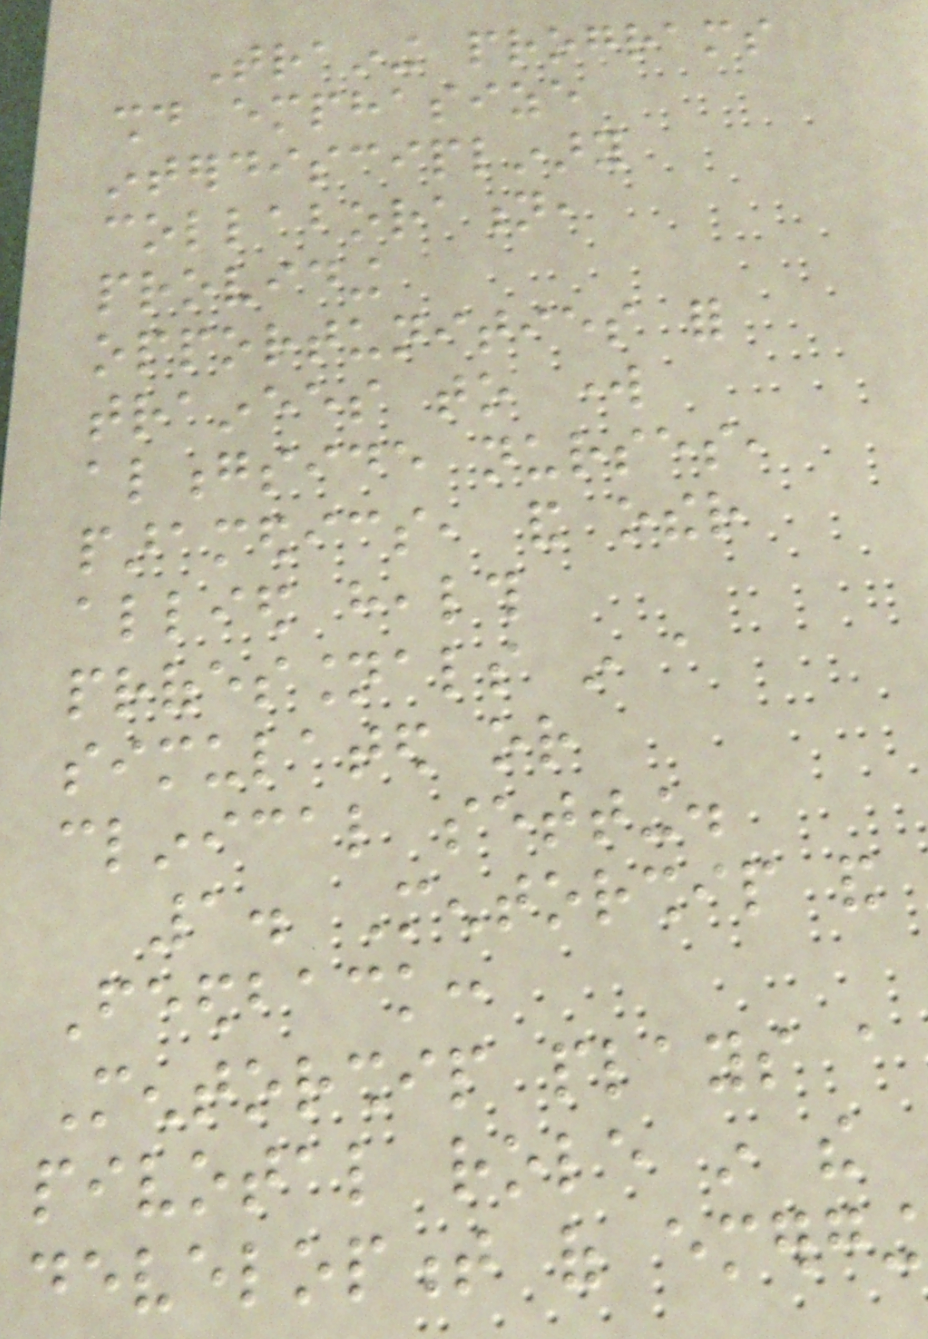Training programs
should emphasize
interdisciplinary
collaboration,
providing
opportunities for
trainees to work
alongside nurses,
paramedics, and other
allied health
professionals in a
simulated or
clinical setting.
1. Mentorship and
Feedback:
Mentorship plays a
pivotal role in the
development of emerging
